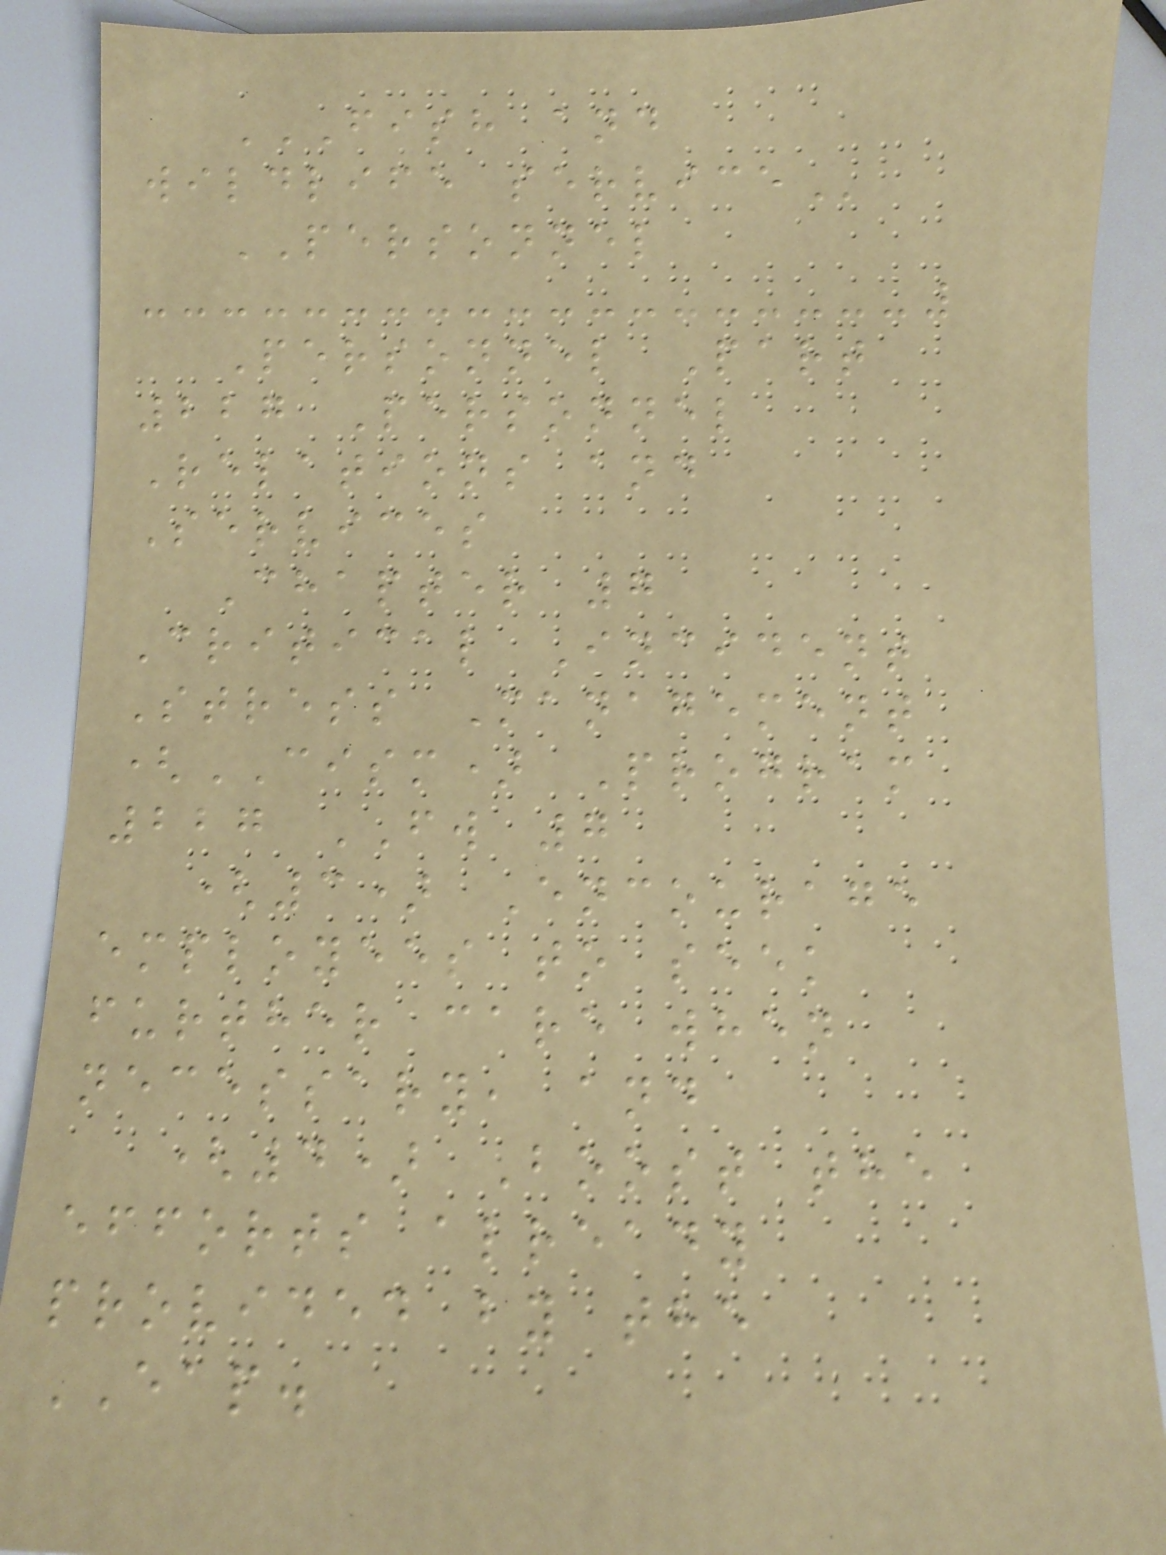FISH AND
WILDLIFE SERVICE
PERSONNEL
Personnel Part
227 Personnel
Relations and
Services
Chapter 7
Critical Incident
Stress Management
(CISM) Program
227 FW 7
(3) Encourage
employees to seek
further care when
necessary, and
(4) Boost the
efforts already
provided by the
EAP.
